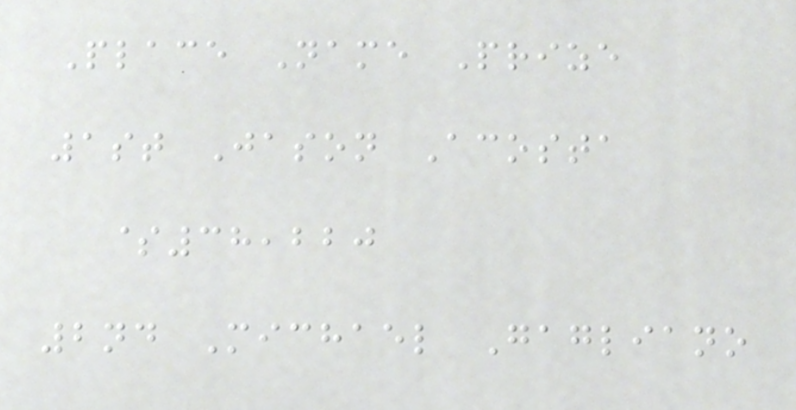Place Name Prize
1st Jason Acosta
$38,220
2nd Michael Gagliano
